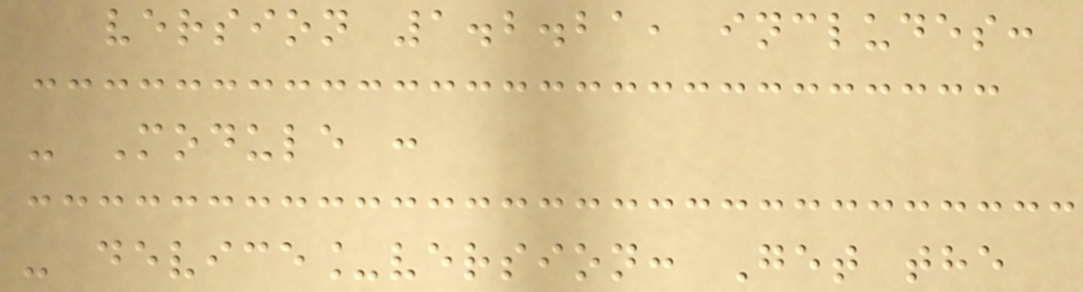version 1.2.21, includes:
- Module :
- device_version: Get the
